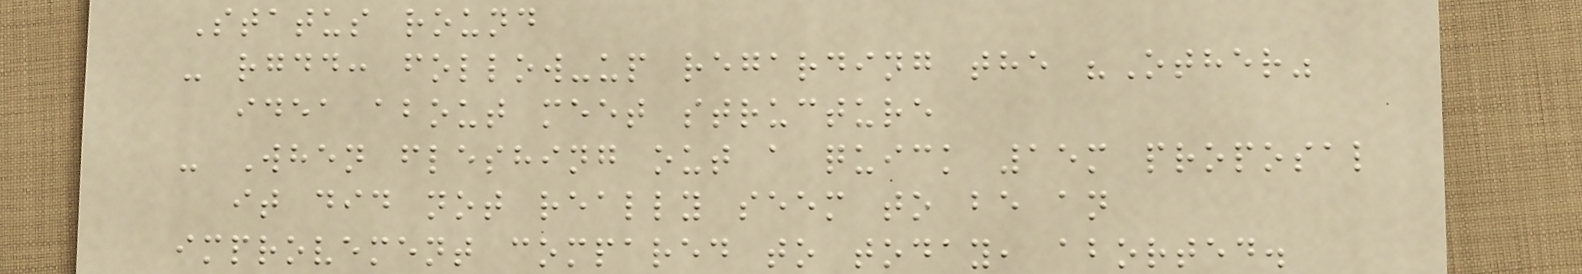Status round
- rgdd: follow-up regarding the "Other"
idea about meet structure
- When fleshing out a quick 15m proposal
it did not really seem to be an
improvement compared to today, aborted.
